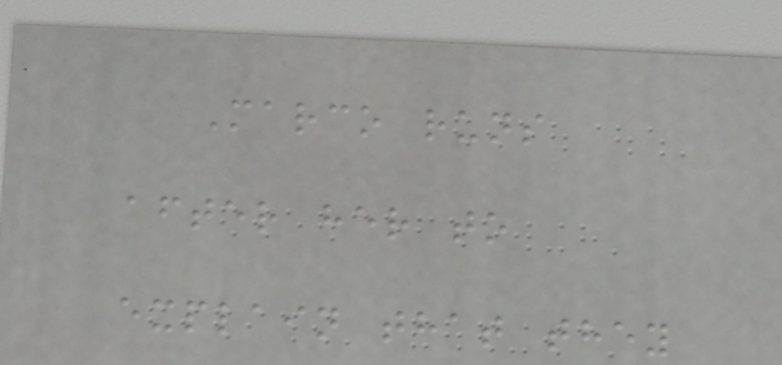Marco runs
after her to
explain that they
